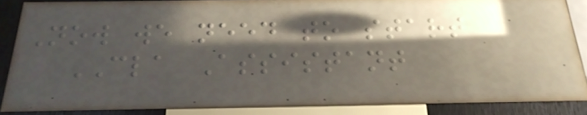Now we need to start
CLA Assistant
